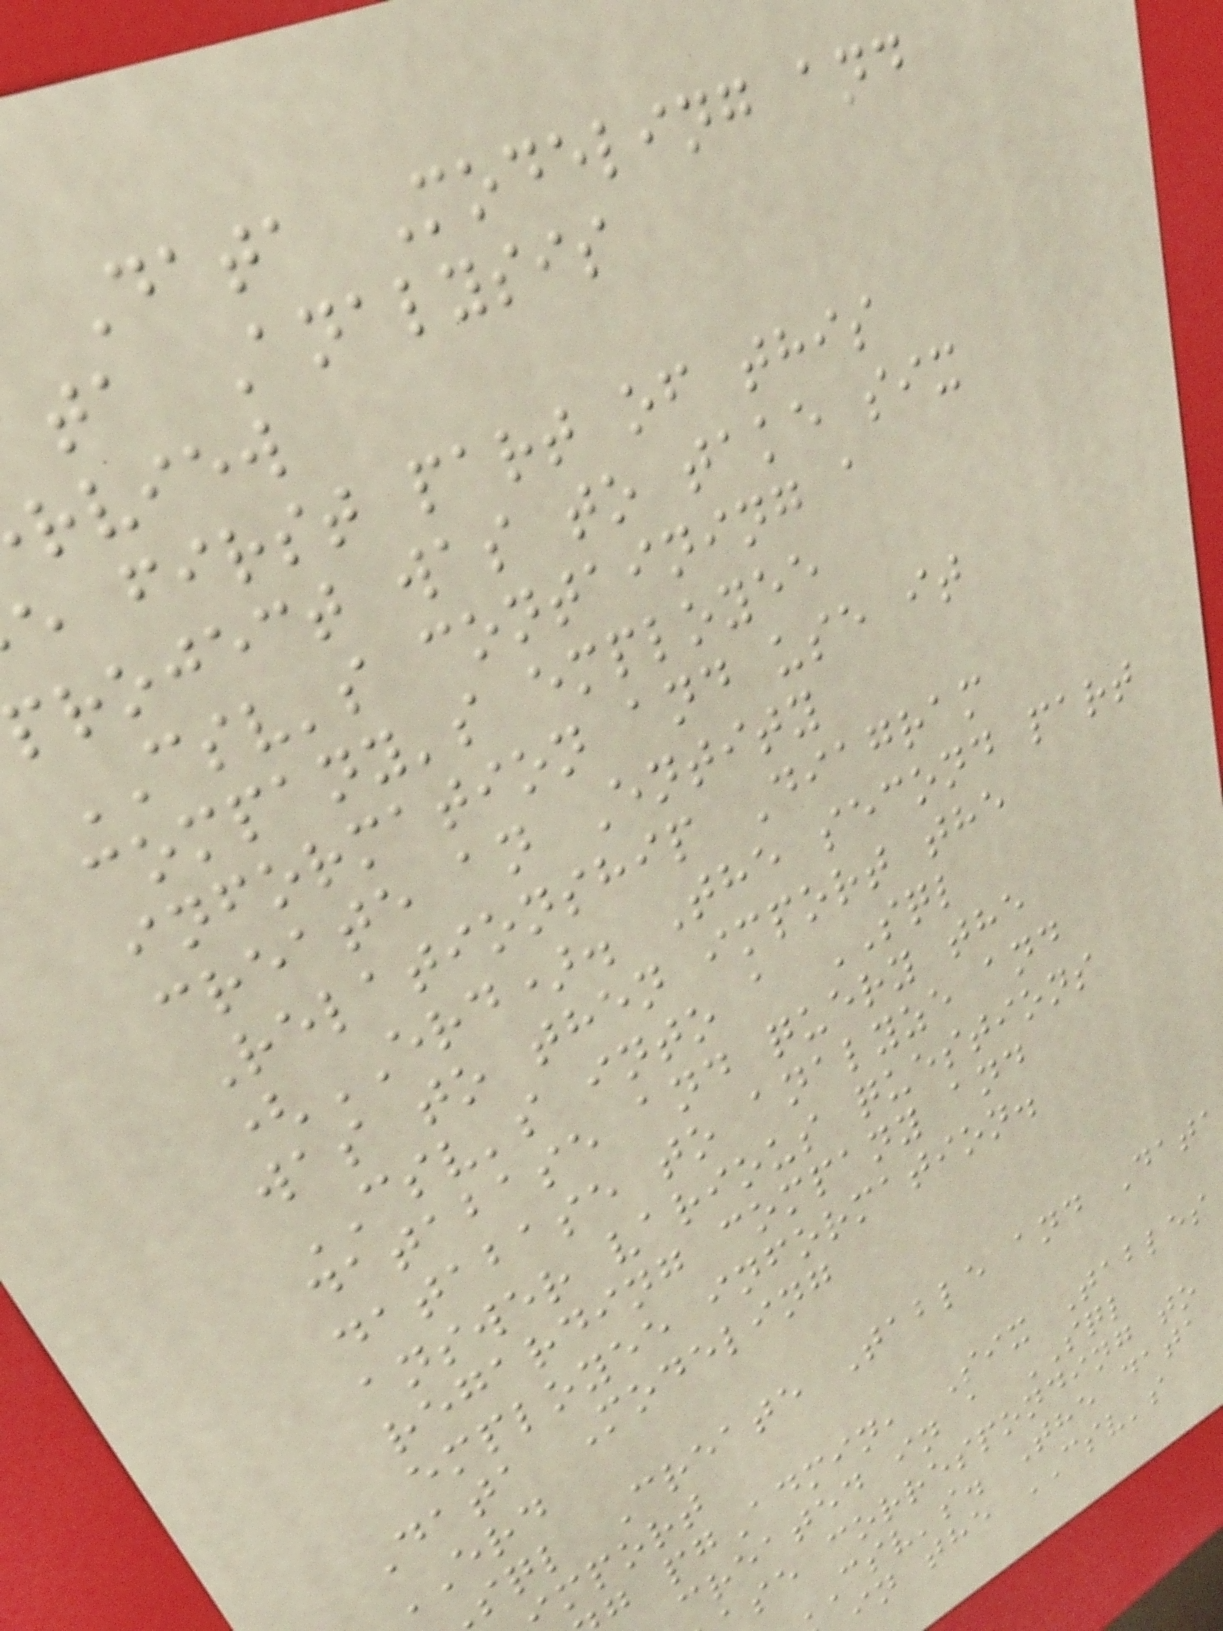Data Modeling and
ta Analysis
rview
e first part of this
project was to take six
CSV's containing a
company's employee
information and use it
create an Entity
Relationship Diagram
(ERD). The second part
was to then import the
CSV's into a SQL
database and query the
database to analyze and
answer various questions
regarding company and
employee information.
Data Modeling
ERD
sql Create Table and Data
mport
g pgAdmin, Six Tables
created in a SQL
se corresponding to
CSV's. The data
in the CSV's
